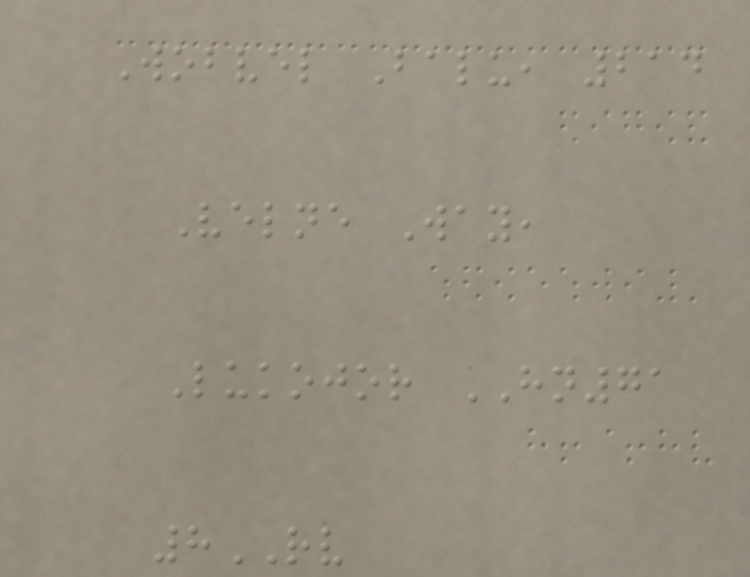Wobvel Balu, 214
Velne Way,
Lukojor HN71
8RV
